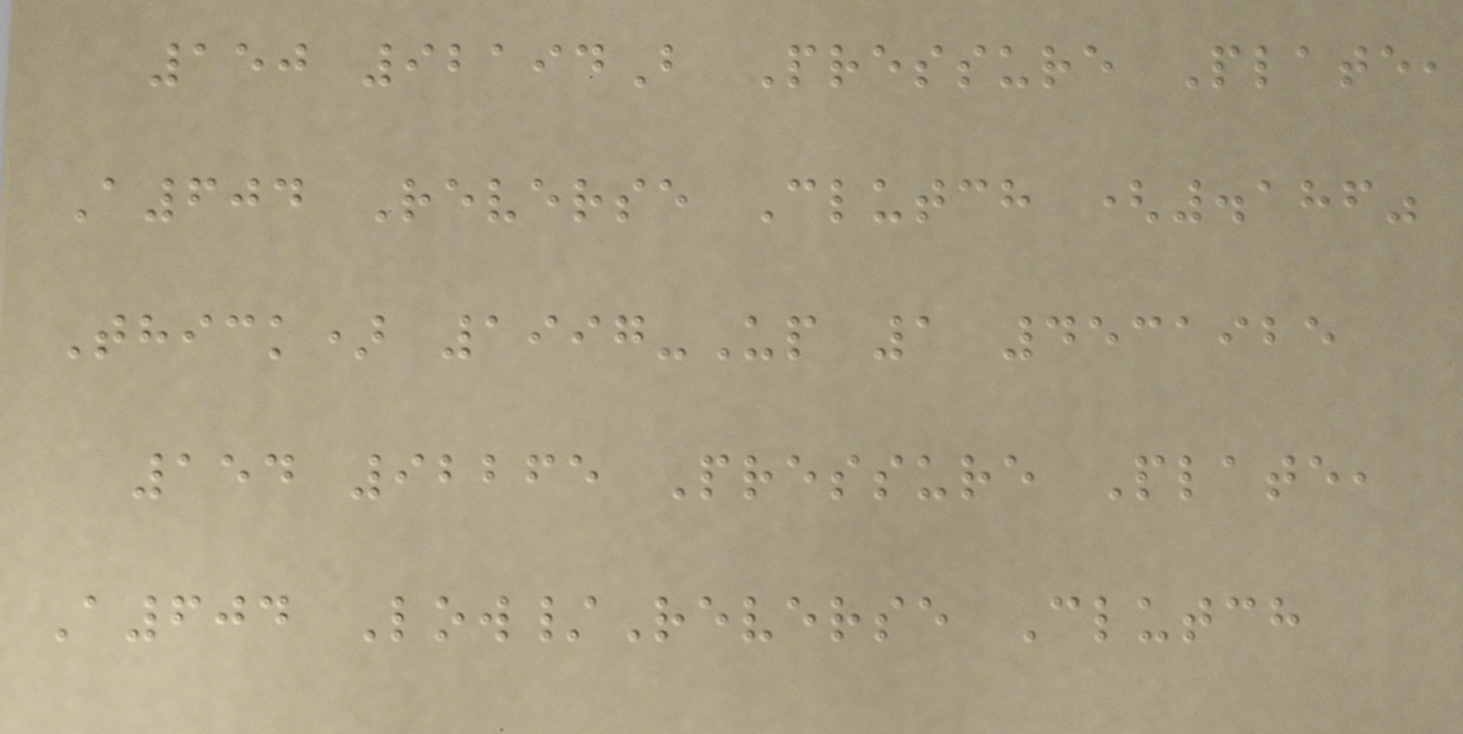150 92194B Pressure Plate,
A604 Reverse Clutch (.186"
Thick) 1997-Up 1 4531925
154 92265 Pressure Plate,
A604 Low/Reverse Clutch
